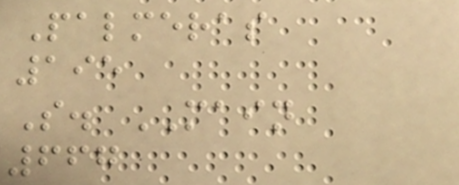Palmeras
195
S. MAIN
667
